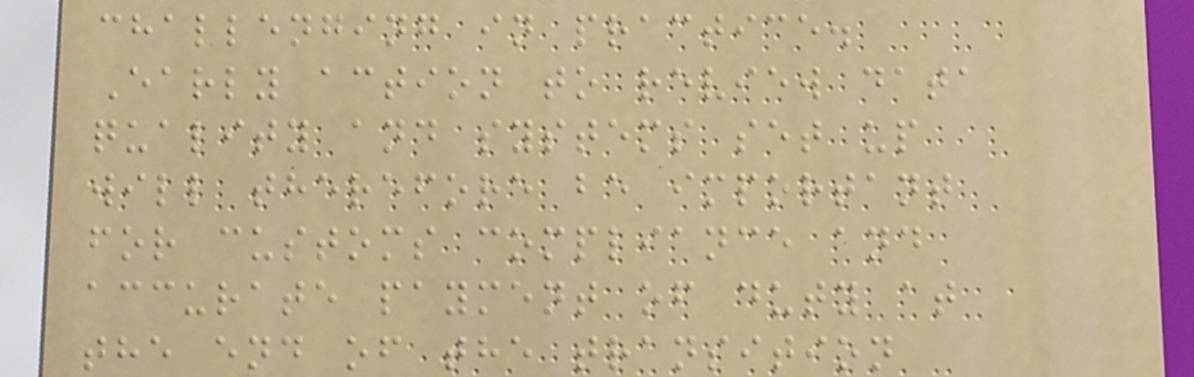challenging in practice.
Early action to review data
quality and systems set up
will therefore be important
for customs compliance and
accurate payment of duty at
the end of the transition
